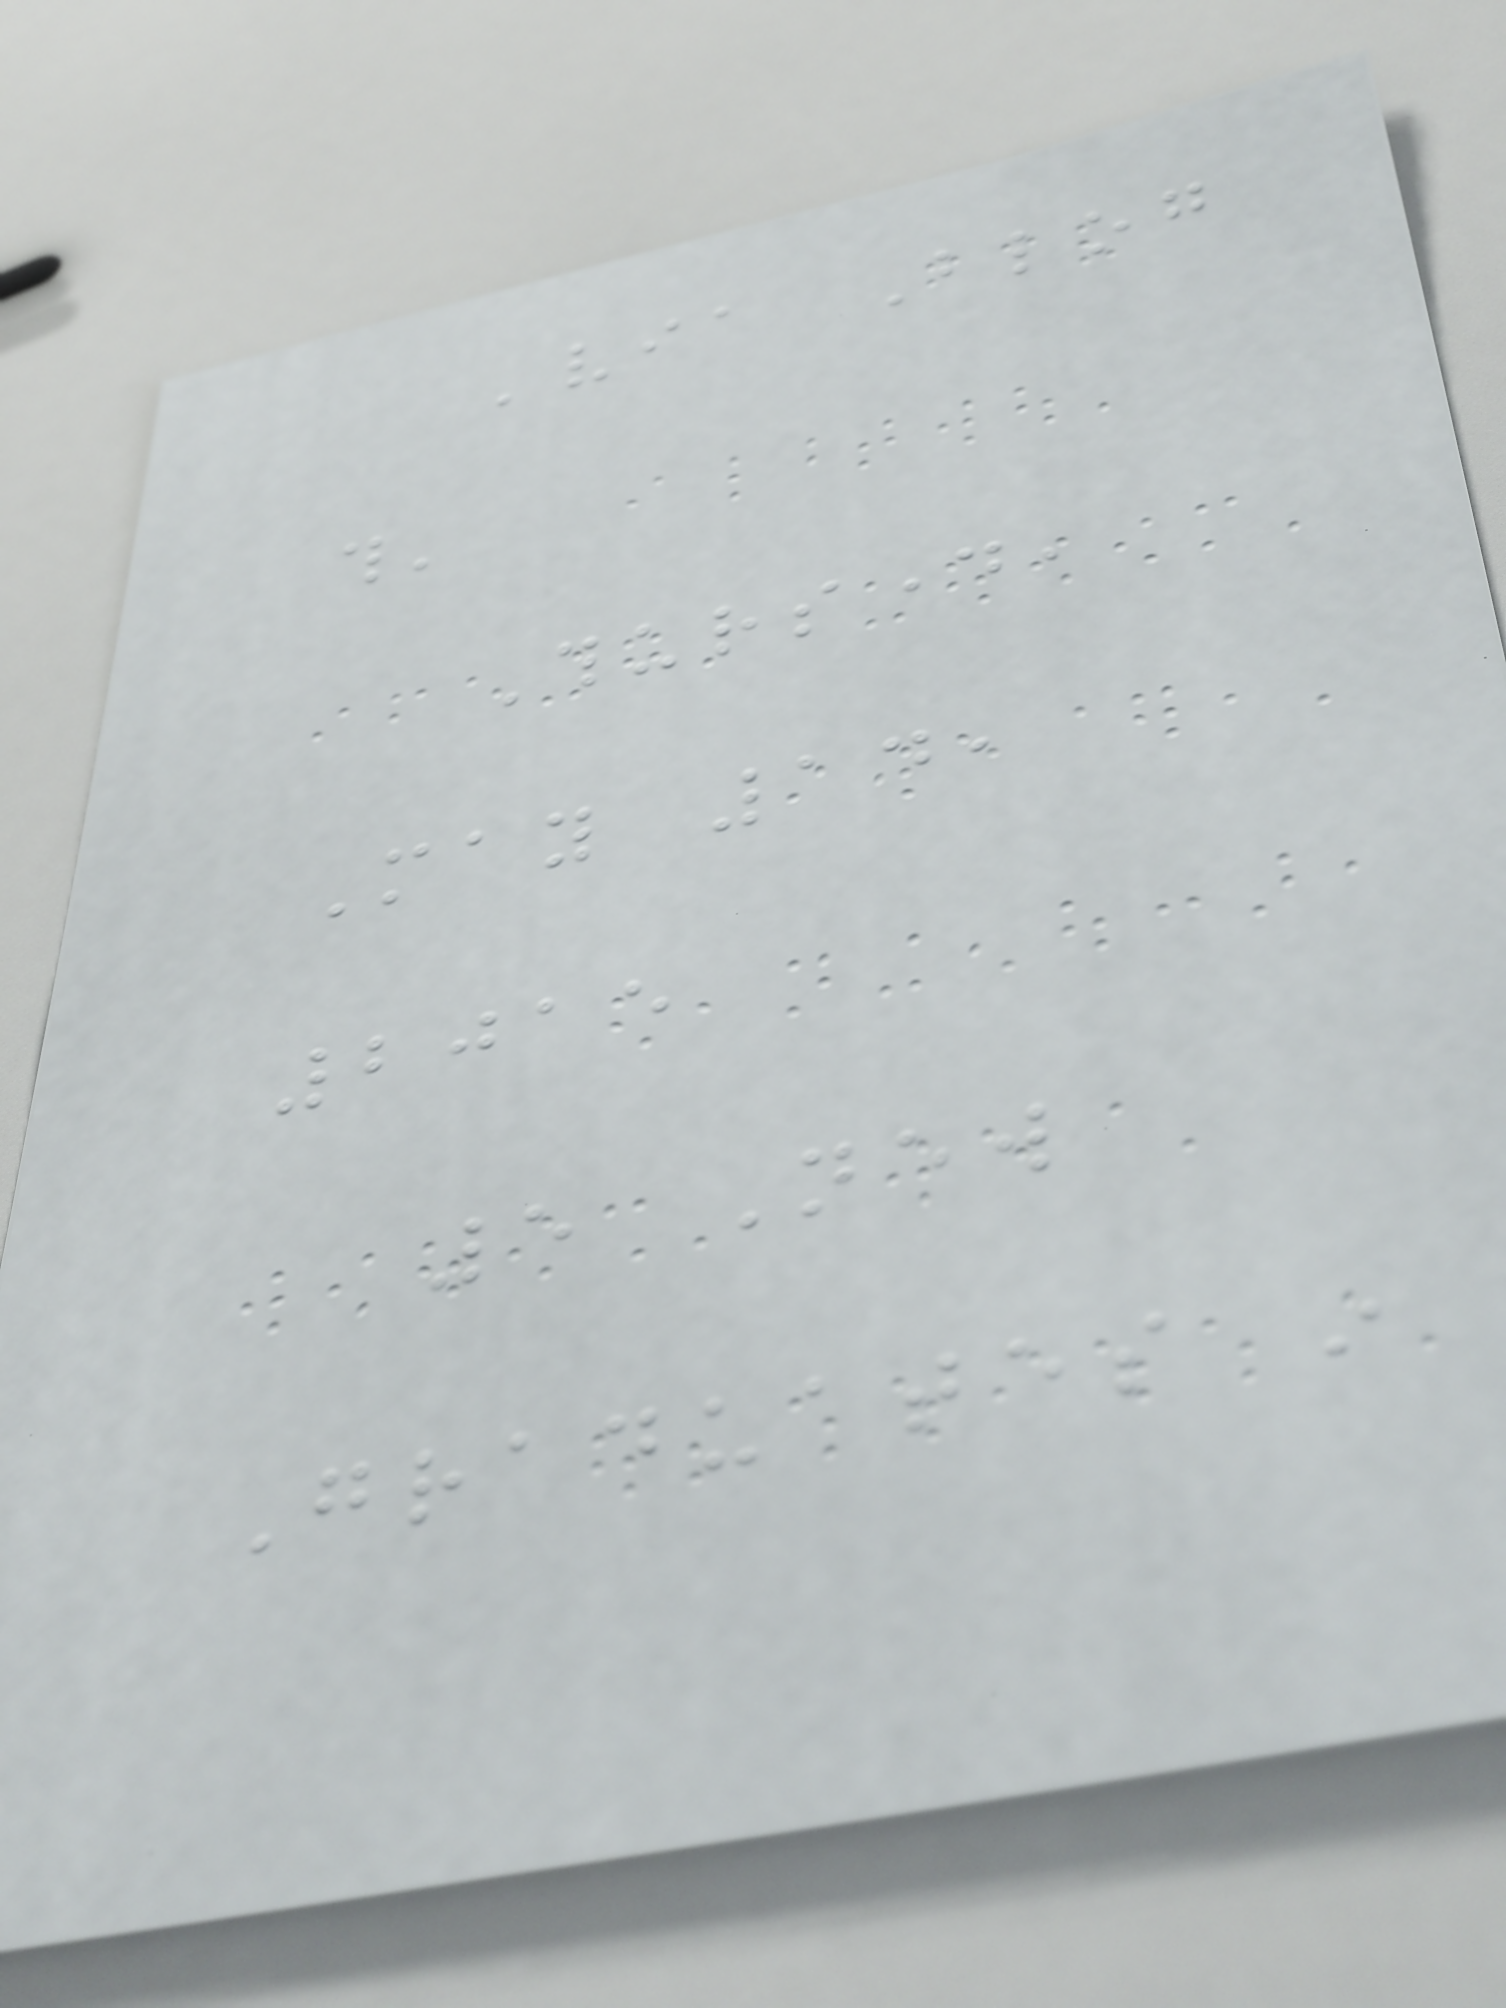'via Blog
this'
Thursday,
May 14,
2015
5 New
Graduates in
